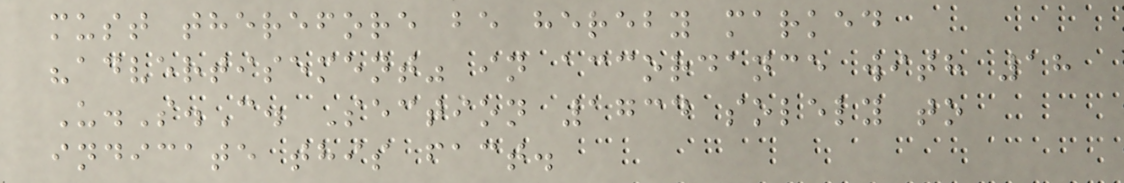must therefore be hereby marked
"advertisement" in accordance with 18
U.S.C. Section 1734 solely to
indicate this fact.
